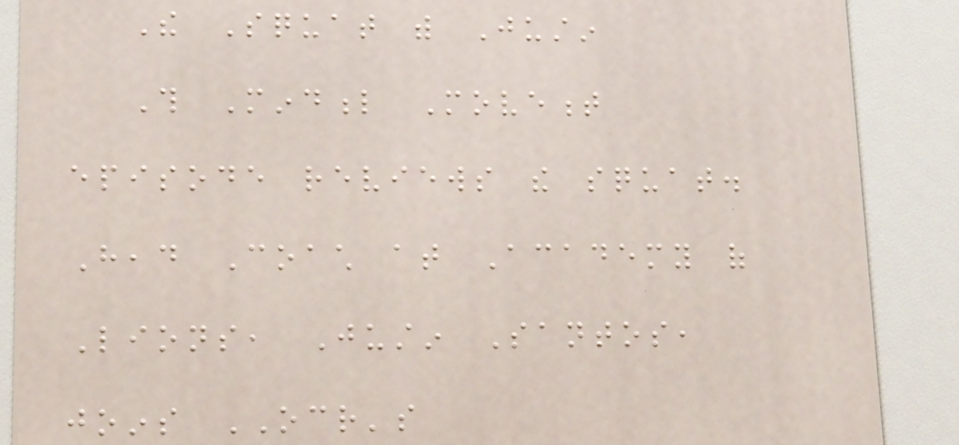The Squat with Justin
This Mindful Movement
episode reviews the squat.
Head Coach at Academy of
Lions, Justin Santos,
joins OCR's
